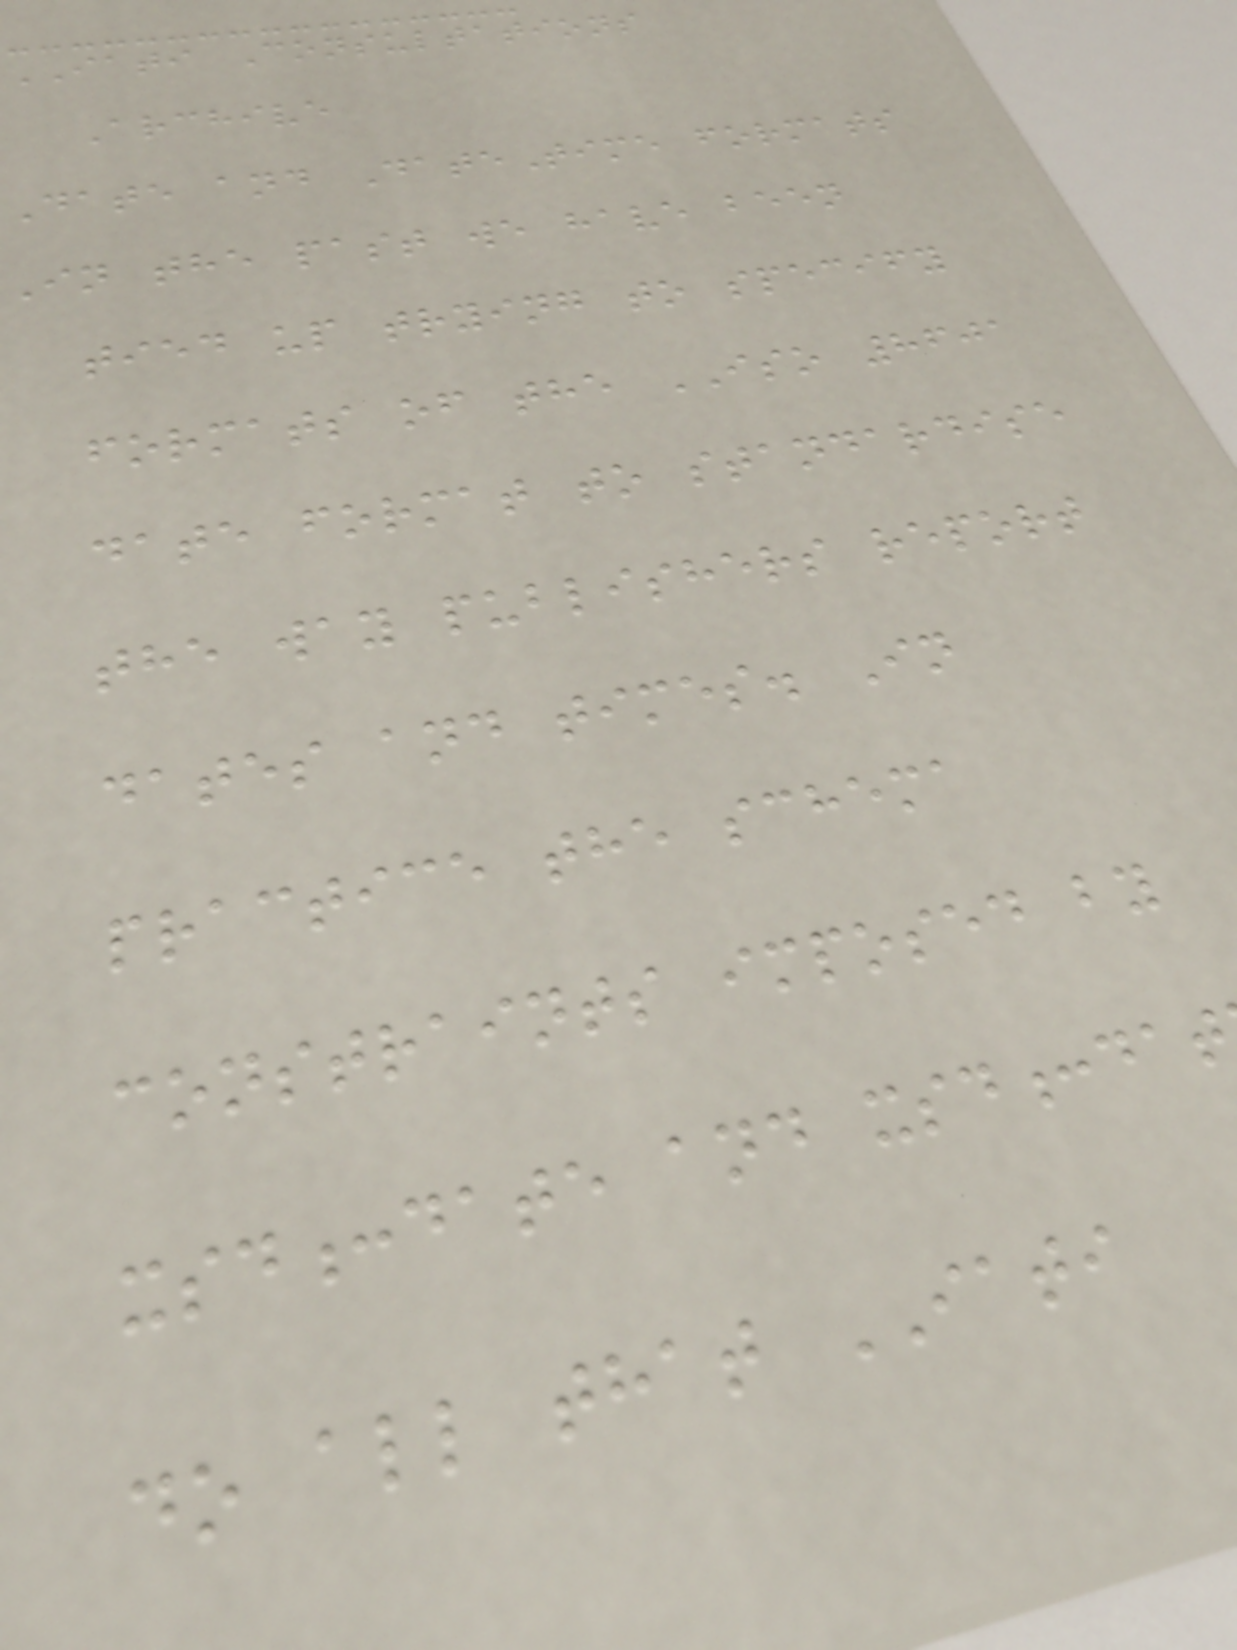IATI Consultations
Archive
Date and DateTime formats
In the past we have been
tied up trying to specify
formats of the ISO 8601
date format to standardise
the way publishers report
dates and times. In
practice the schema
constraints imposed by
xsd:date and xsd:dat
do all that IATI
